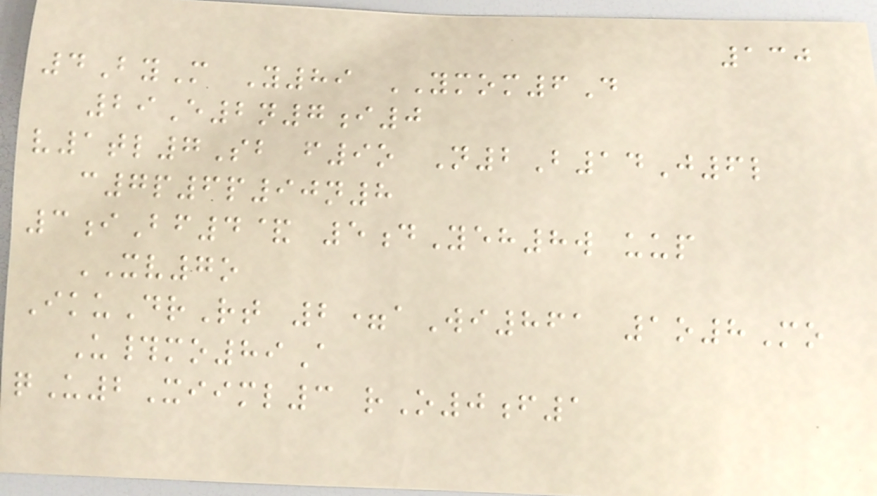130
4ByM Y89 YMOM6D
29E2n7i0
v1tl7Sb f9o N2B14J6l
c7p6p90n8
3iBf4& 5dYeh8w uup
XV7o
IkuDrRt 2=aWi861 1o8Mo
U#mo89A
qU2Xiiml3 rO0f1
